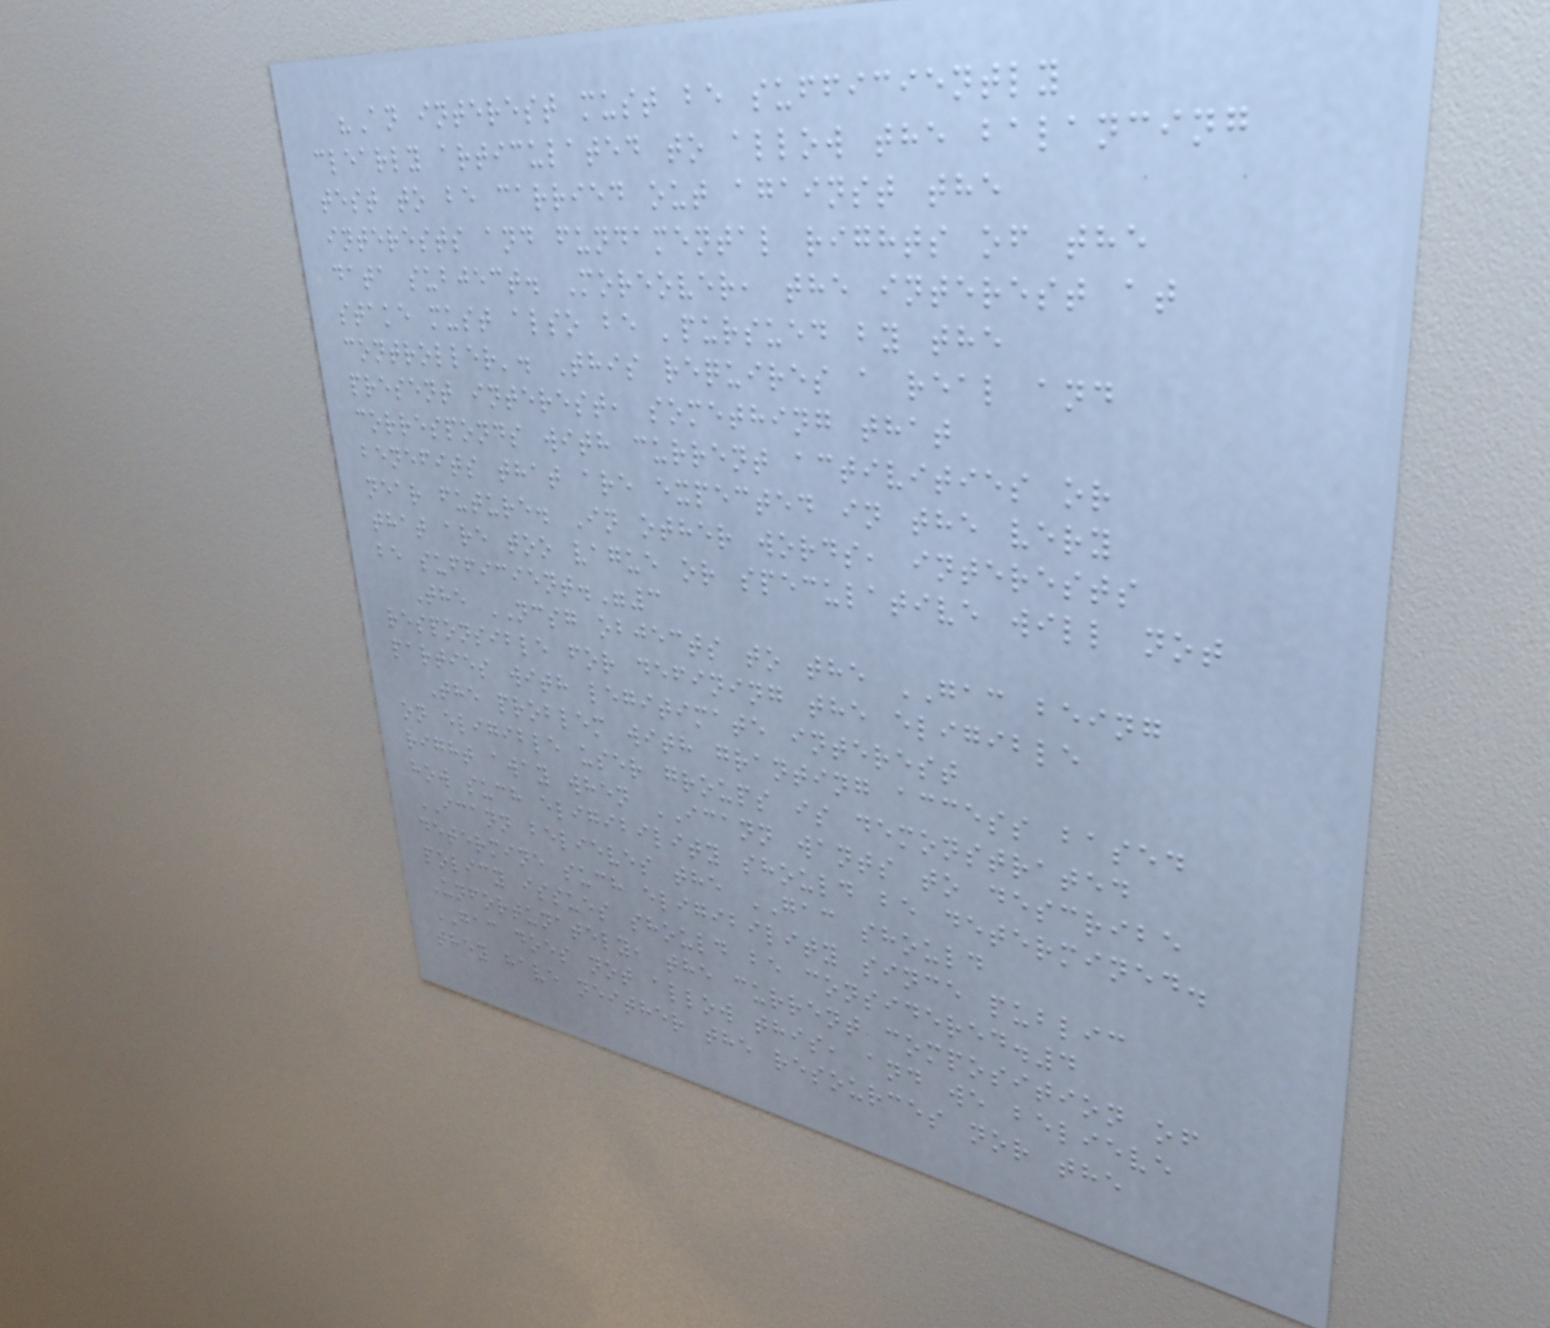"An interest must be sufficiently
clearly articulated to allow the balancing
test to be carried out against the
interests and fundamental rights of the
data subject. Moreover, the interest at
stake must also be 'pursued by the
controller'. This requires a real and
present interest, something that
corresponds with current activities or
benefits that are expected in the very
near future. In other words, interests
that are too vague or speculative will not
be sufficient."3
The NCSG objects to the GAC being
responsible for defining the eligible
parties with legitimate interest
The problem with granting access based
on eligible user groups is demonstrated
right away when ICANN wants to describe
how such eligibility should be determined.
ICANN believes the GAC should
determine such eligibility since public
policy issues should be considered.4
Unfortunately, the current composition of
GAC does not allow this, and we believe
they have neither the resources nor the
